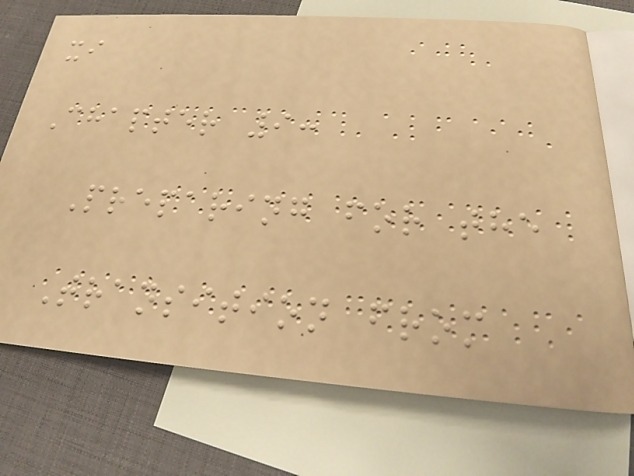xi
Chapter 9:
Preparing for the
Transition from
